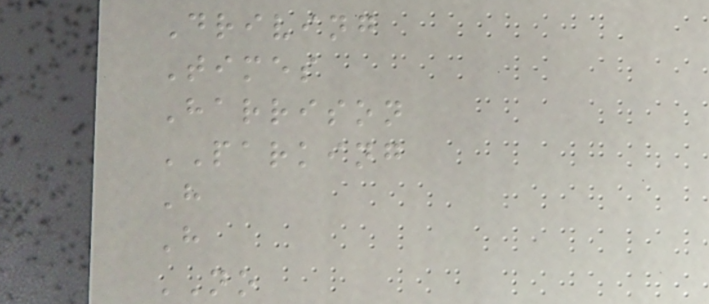Driving
Times
Harrison
PARKING
H
H
NO
